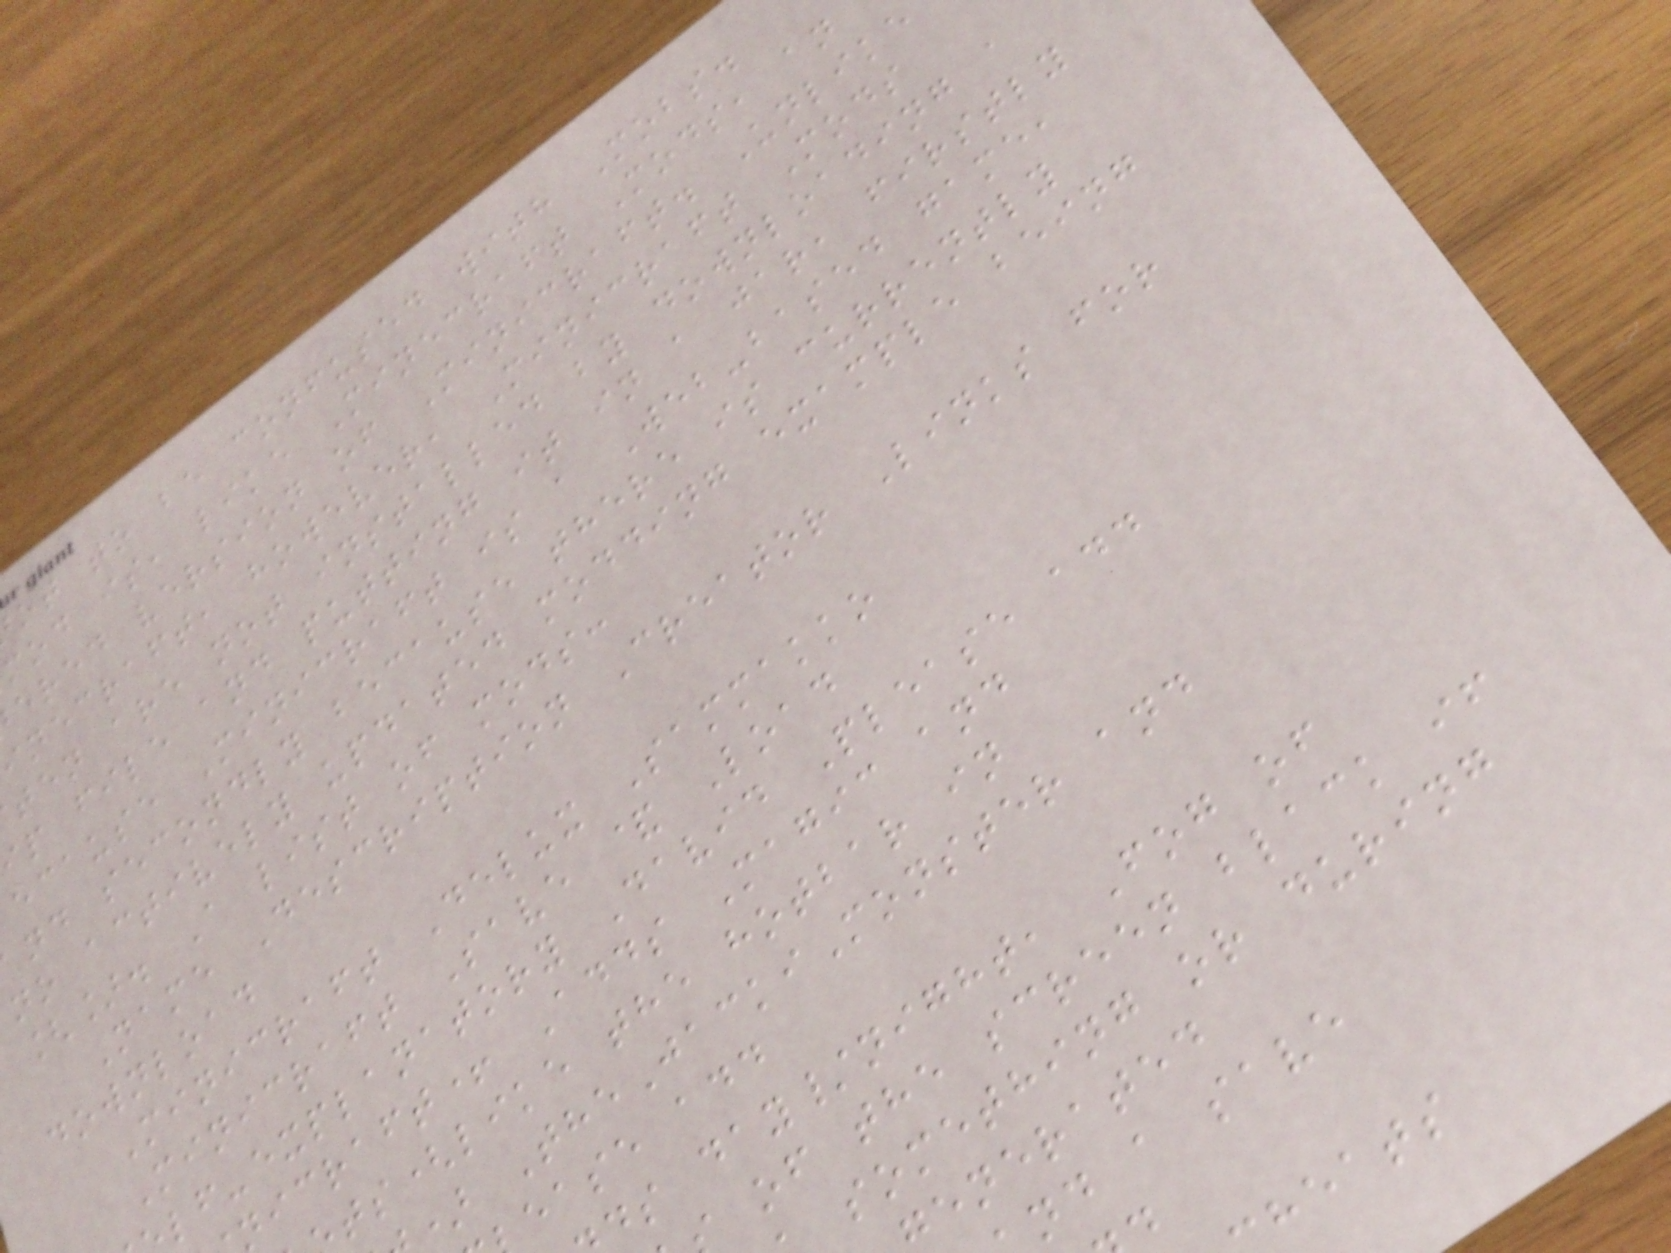ot to be confused with Mobs.
mod is, like Minecraft Mods, an
ered version of Minicraft. Unlike
inecraft, however, Minicraft Mods
ten are not installed by downloading a
p file and putting it in a jar, firstly
ecause Minicraft is a Web-based game,
nd secondly because there is currently
no actively updated modding example being
[]. A list of mods:
Name Description Creator Links for
download
Minicraft Delux Sammakko
Minicraft Save & Load
lf-explanatory David Please add
nicraft+ Adds Magic and
ts(like the hotbar in
) TheJackiMonster and
ease add
ds day/night, Fog of
of the screen black if
something or during
enerated
nd a save
